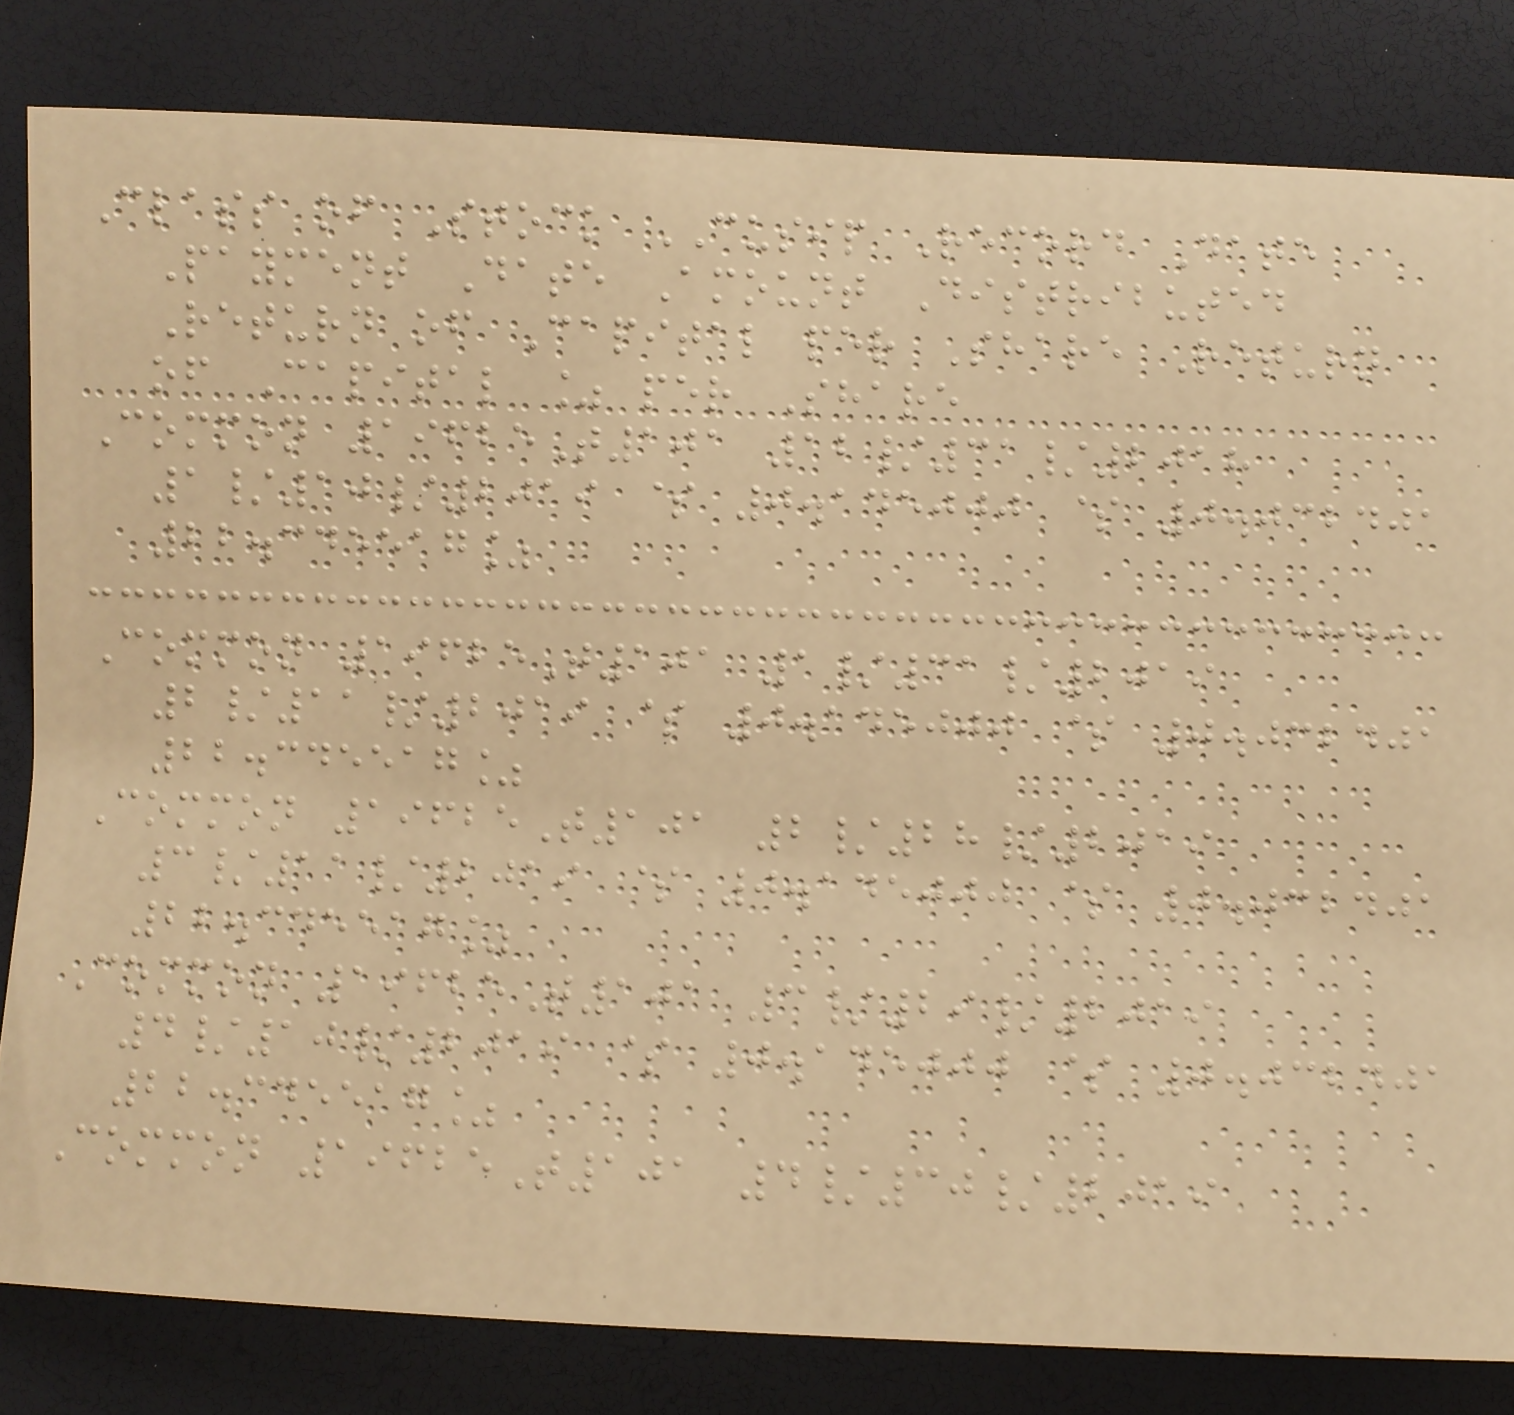Class of Stock CUSIP Record Date
Payment Date Amount Distributed
Return of Capital per Share Return
of Capital % per Share
Common 19625T101 12/31/2018
1/10/2019 $ 0.145000 $ 0.032401
22.345517%
Common 19625T101 1/31/2019
2/11/2019 $ 0.145000 $ 0.032401
22.345517%
Common 19625T101 2/28/2019
3/11/2019 $ 0.145000 $ 0.032401
22.345517%
Common 19625T101 3/29/2019
4/10/2019 $ 0.145000 $ 0.032401
22.345517%
Common 19625T101 4/30/2019
